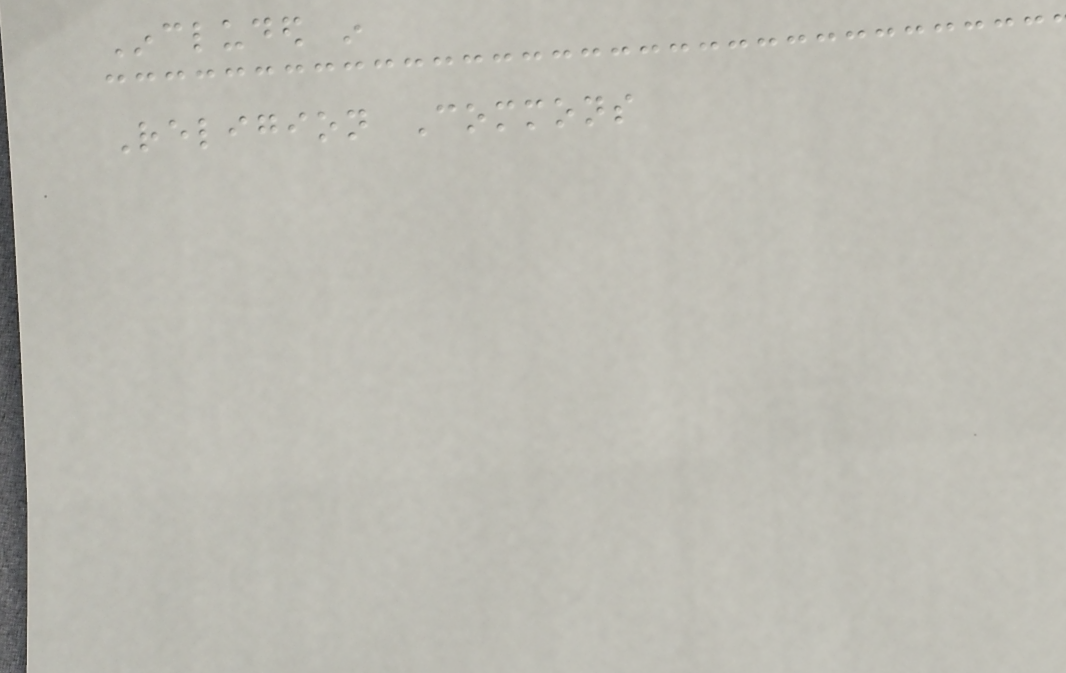Included in
Religion Commons
